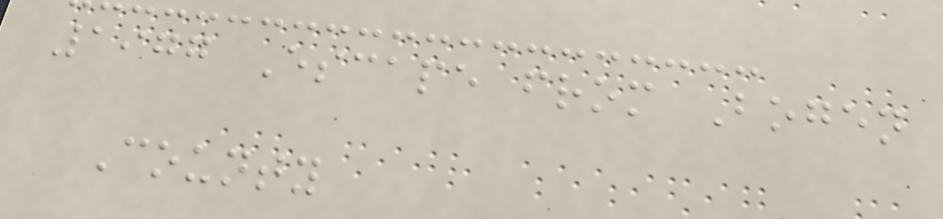1977 Escape from Bogen
County
